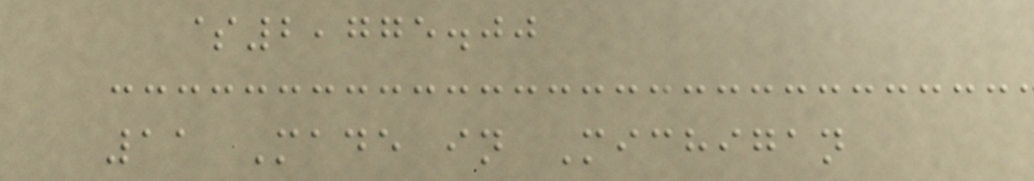$2,775.00
11 Made in Michigan
